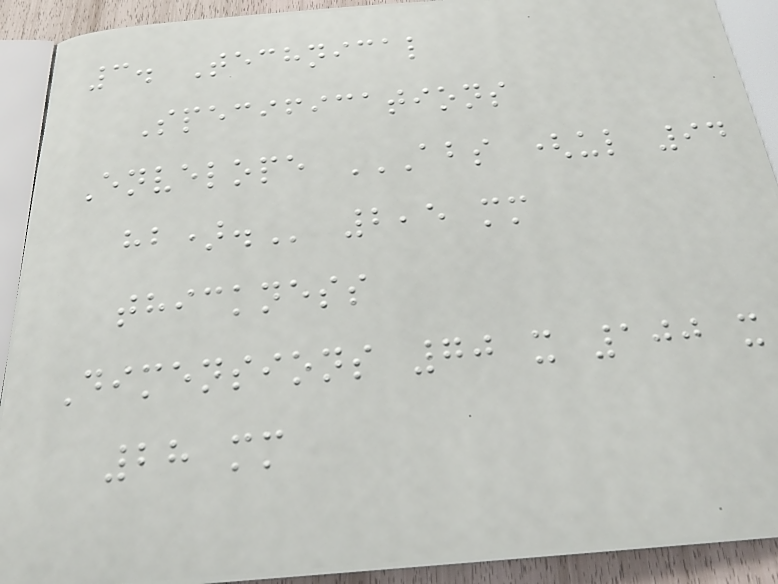3. Technical
Specifications
Envelope ABS (UL 94
HB). 2,5 mm
thickness
Dimensions 70 x 100 x
28 mm
